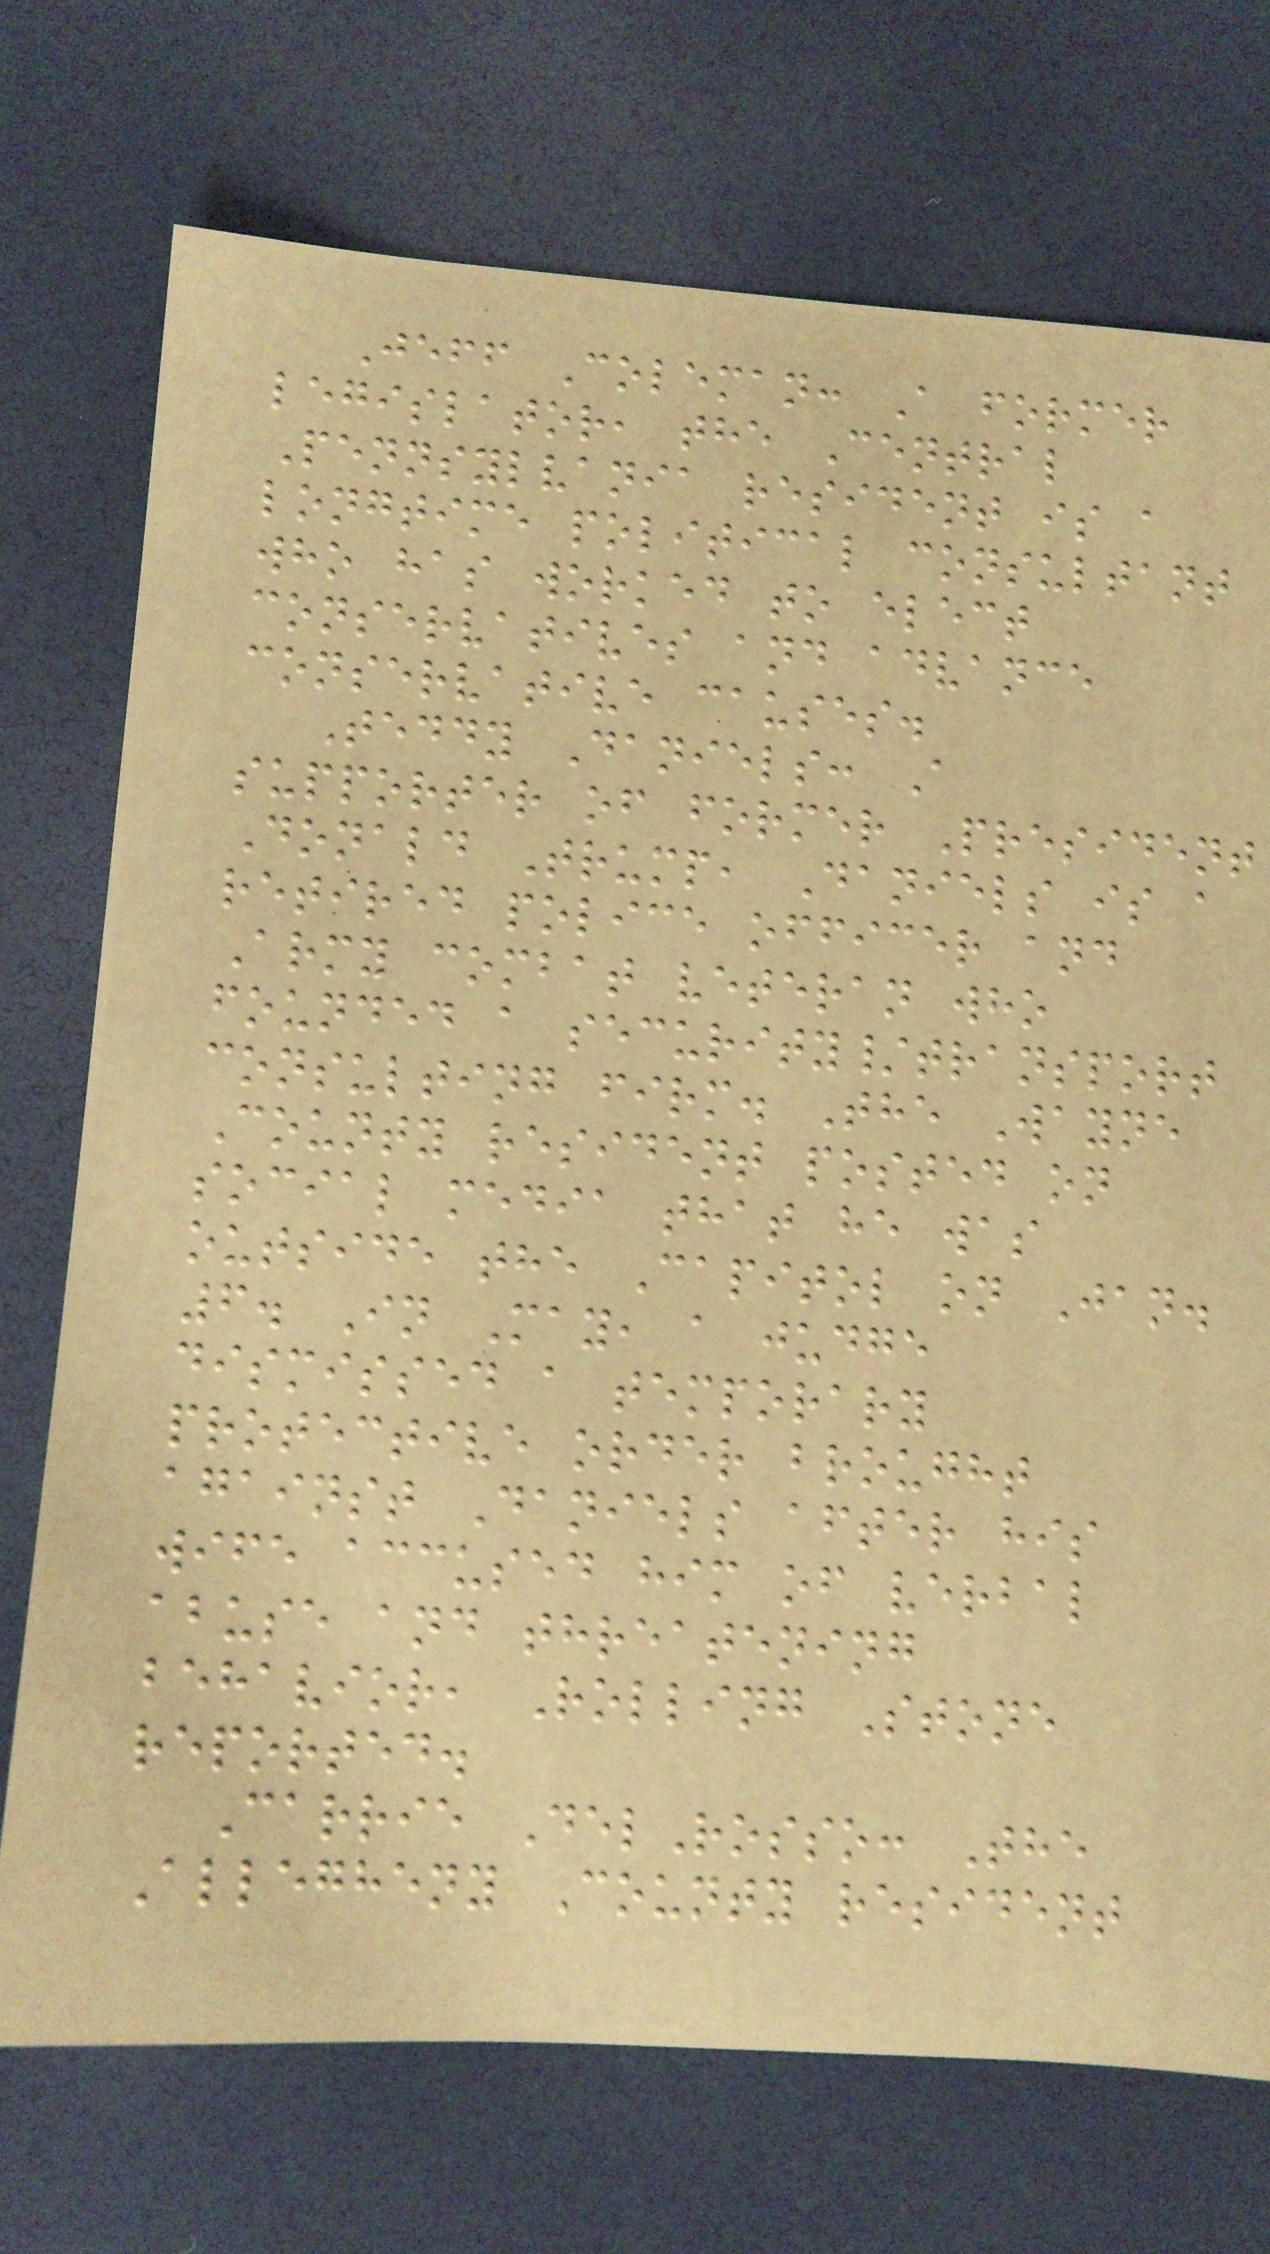Jeff Coleman: A former
legislator, the Central
Pennsylvania resident is a
longtime political consultant
who has worked to elect
conservatives and advance
conservative causes.
Teddy Daniels: A
supporter of former President
Donald Trump, Daniels is a
retired police officer and
Army combat veteran who
founded a security/transport
consulting firm. The Wayne
County resident posted on
social media that he was
outside the Capitol on Jan.
6. In May, a judge
dismissed a temporary
protective order brought
against Daniels after his
wife accused him of verbal
abuse and threatening
behavior, Rolling Stone
reported.
Carrie DelRosso: The
Allegheny County resident
